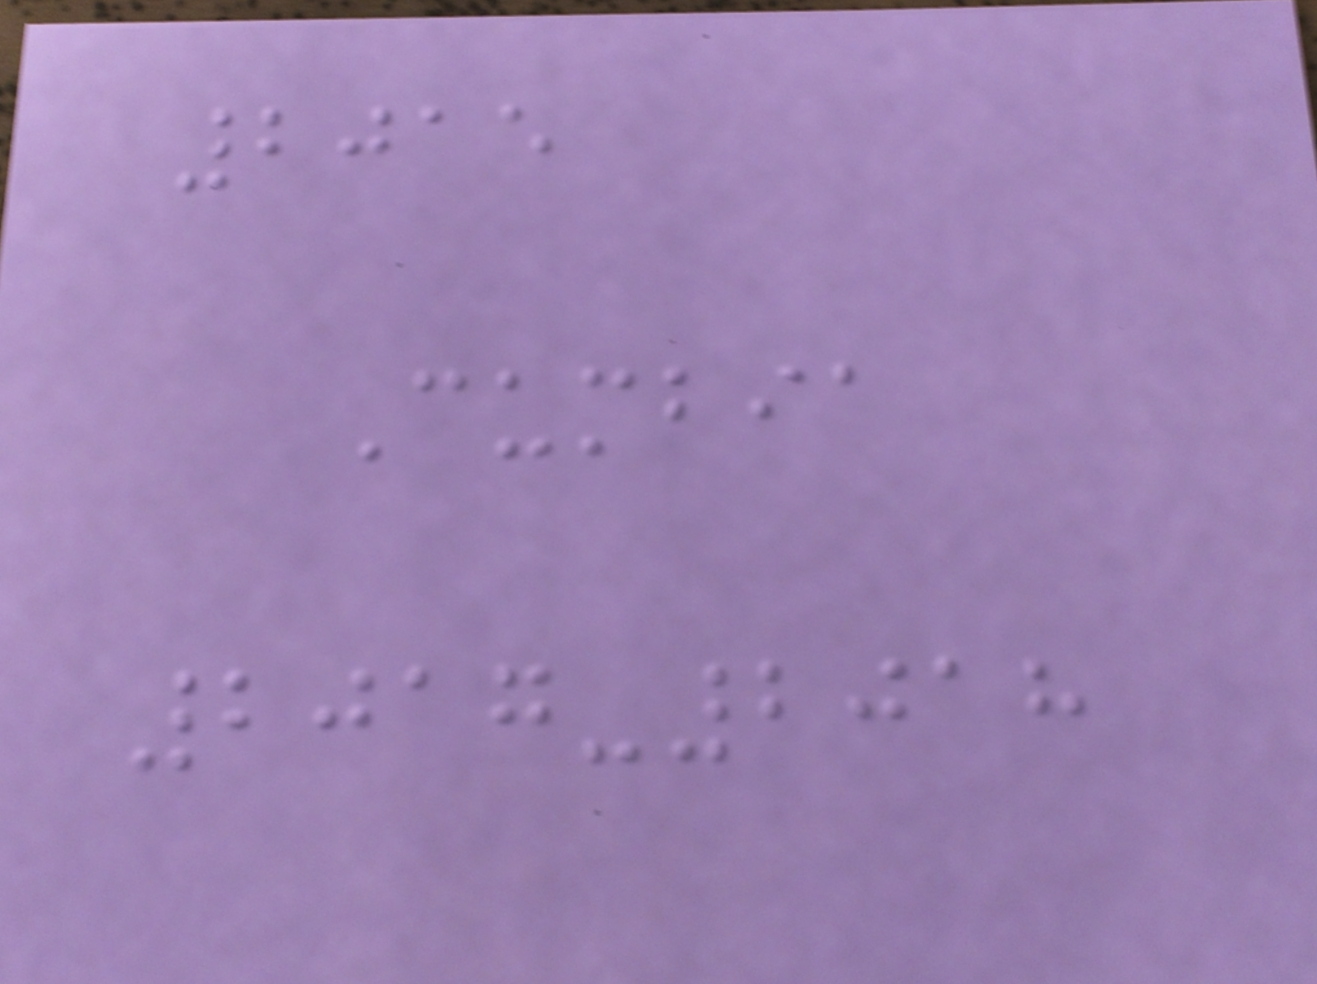2015
Cumbia
2017-2018
